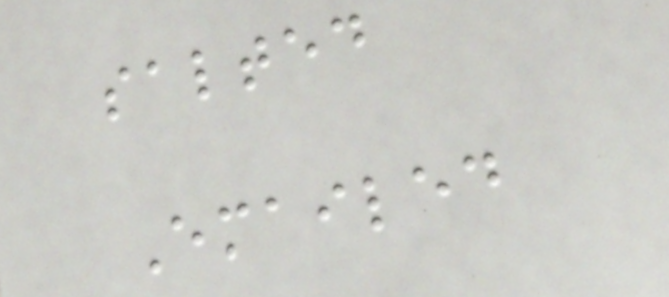salted
Emailed
